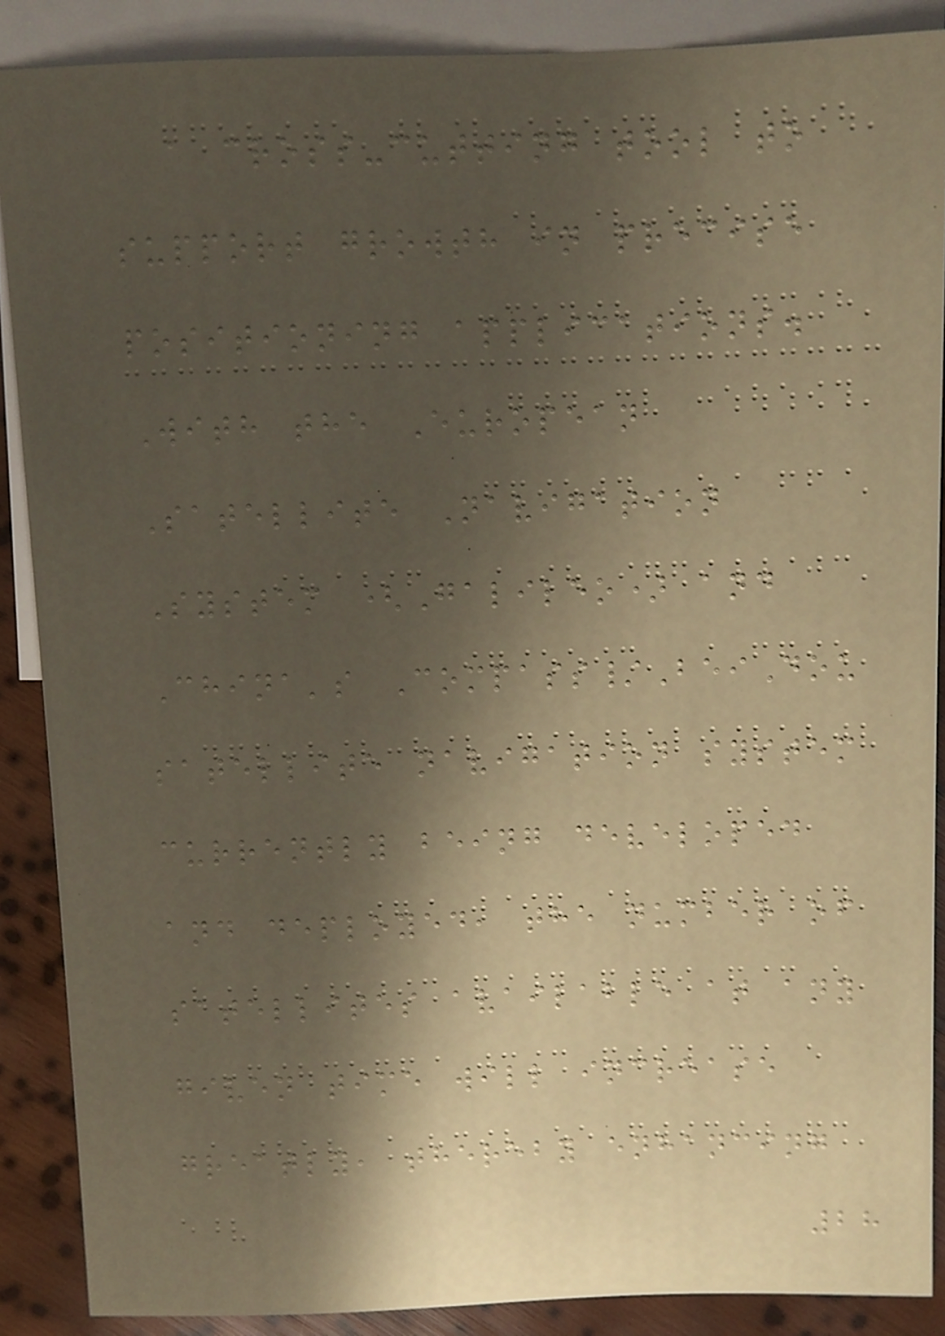a cross-cutting tool to
support growth in precise
positioning applications.
With the European
Satellite Navigation
System (Galileo) and
China's Compass/BeiDou
satellite navigation system
currently being developed
and deployed, the number of
satellites available at any
given time will increase
greatly, thereby enhancing
28
